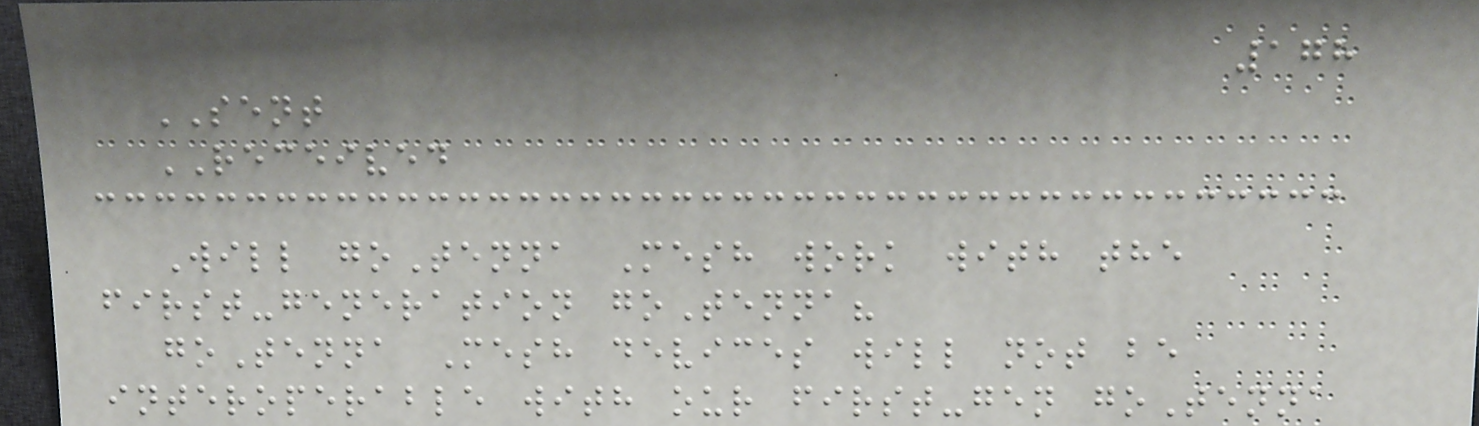178
SENT
RECEIVED
Will goTenna Mesh work with the
first-generation goTenna?
goTenna Mesh devices will not be
interoperable with our first-gen goTenna
